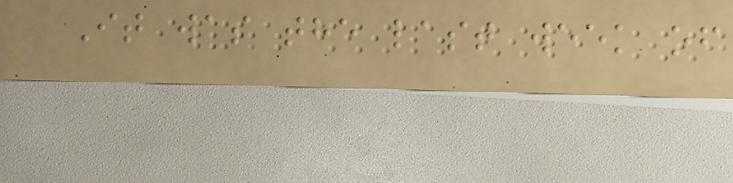It was the last week of
